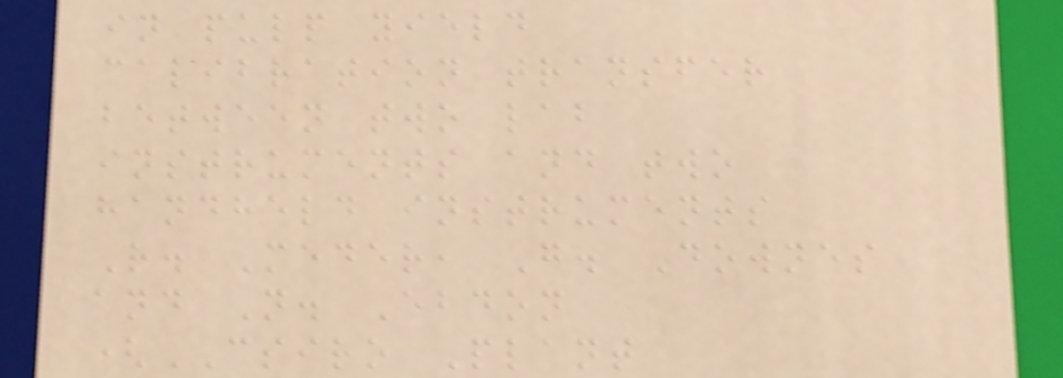in pulp yield
calibration transfer
between two lab
instruments and two
handheld instruments
R. Meder, G. Downes
and N. Ebdon
(CSIRO Plant
